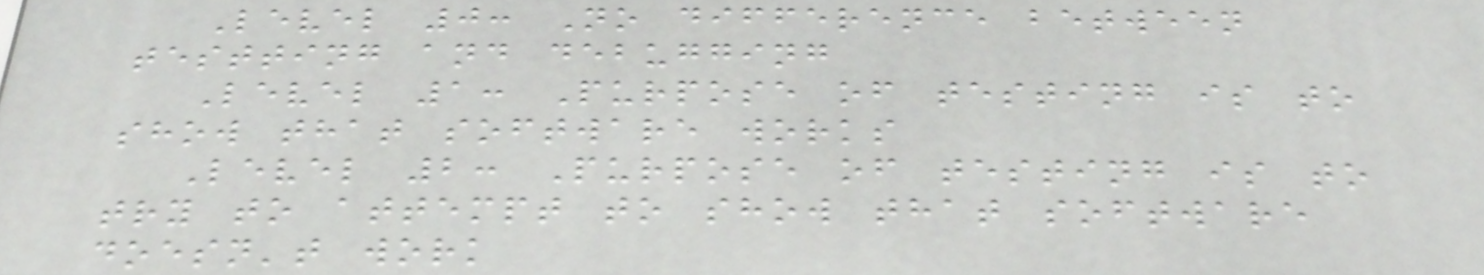Level 0: No difference between
testting and debugging
Level 1: Purpose of testing is to
show that software works
Level 2: Purpose of testing is to
try to attempt to show that software
doesn't work
